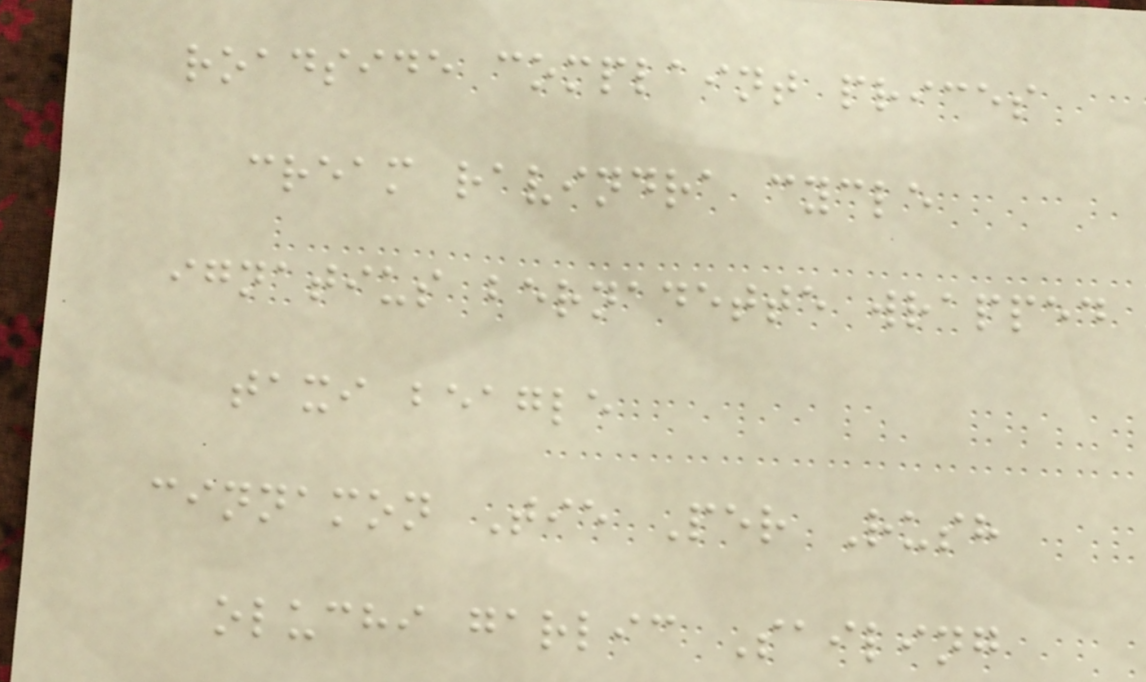roadside complaint prices
cream ravindra cycle
ignatius bernadette wrapped
taxi beagle
cinnamon Tie Per Rush
oluchi garlic Sailing
